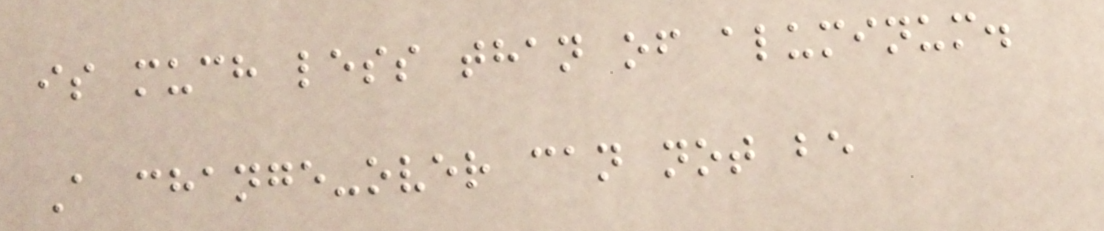is much less than of aluminum.
A change-over can not be
